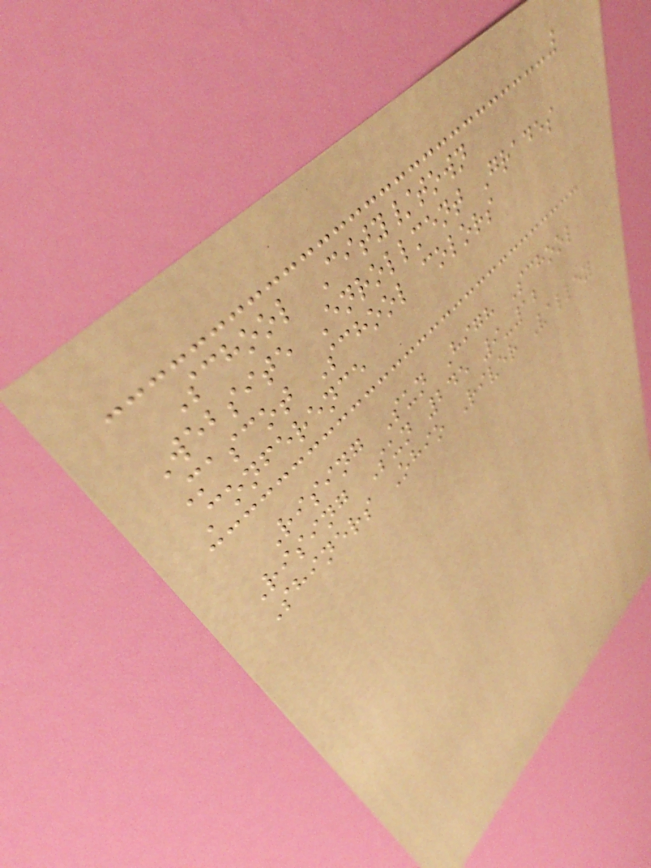School City/town
Website Enrollment Grades
Mascot School colors
Conference
Rising Sun High School
Rising Sun 245 9-12
Shiners Ohio River Valley
